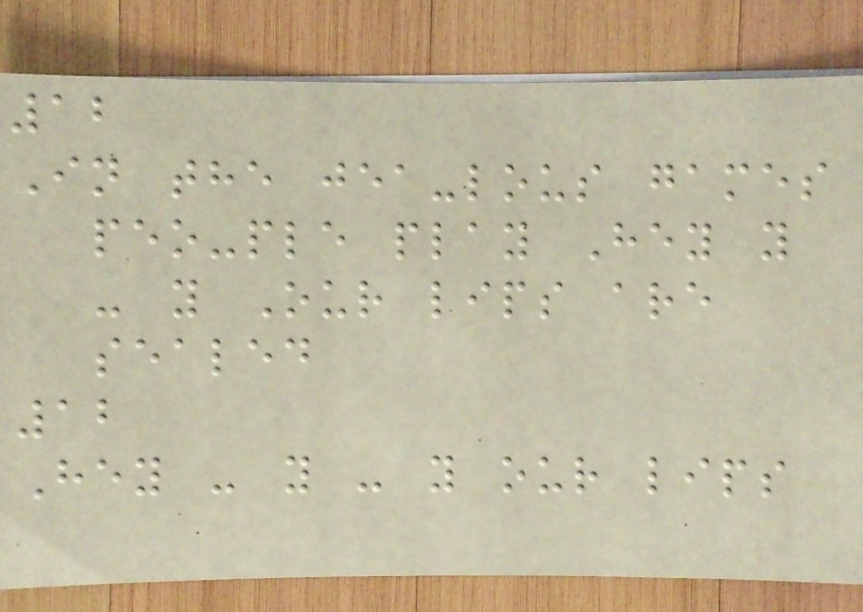12
In the jea-lous games
peo-ple play Hey y
- y Our lips are
sealed
12
Hey - y - y our lips
